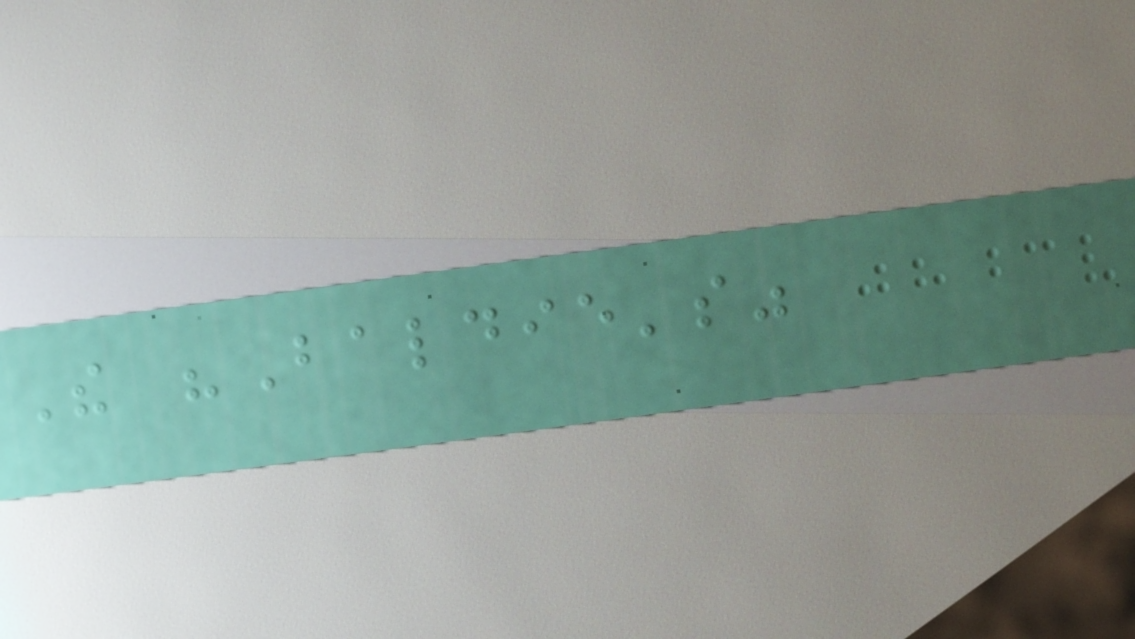The "Baldie's"
